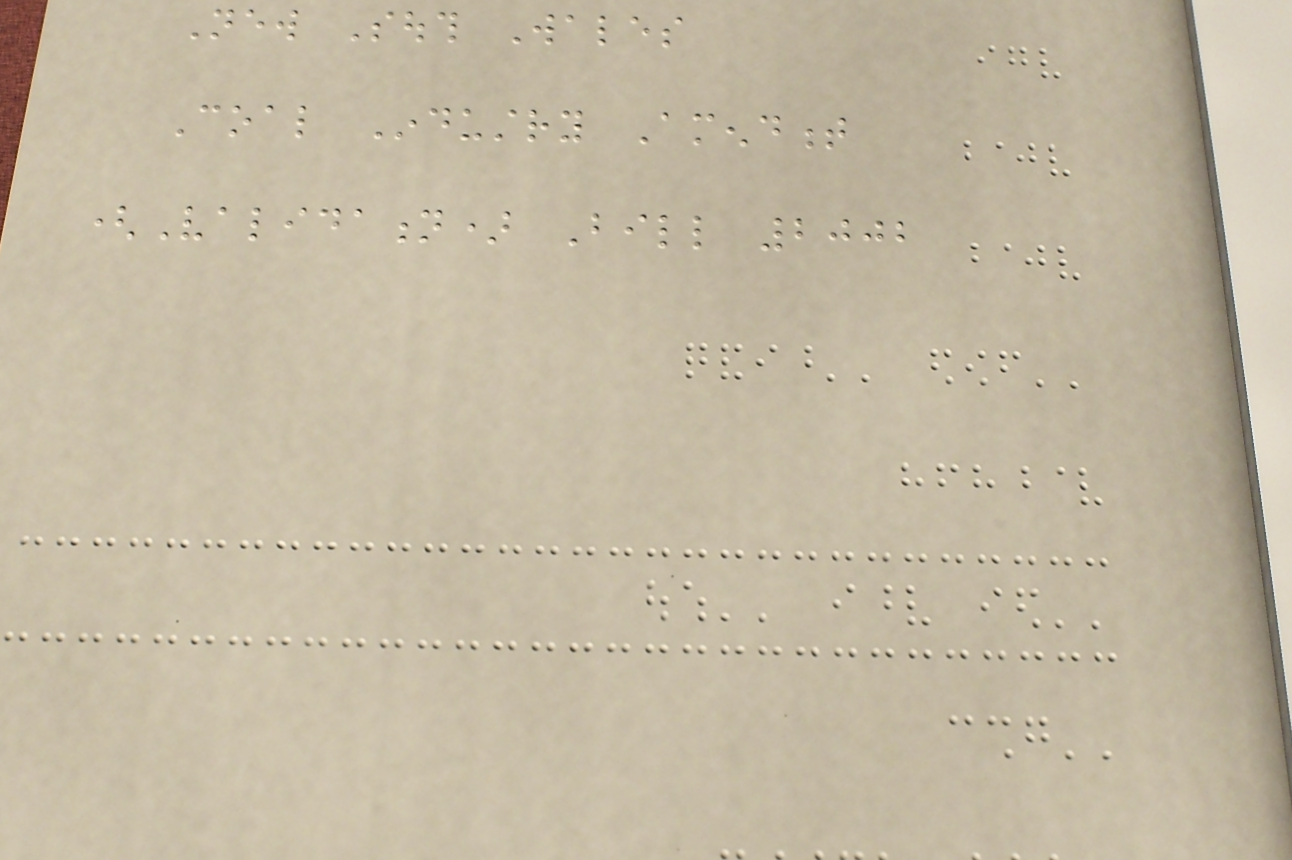New South Wales
Coal Industry Amendment
(Validation) Bill 2002
